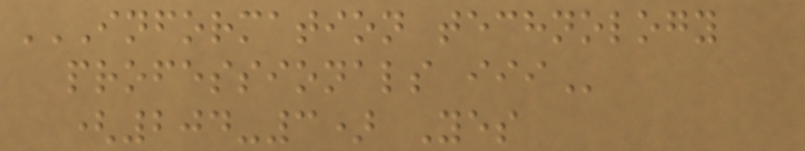INFORMATION TECHNOLOGY
PROFESSIONALS III
(204-3) Yes
